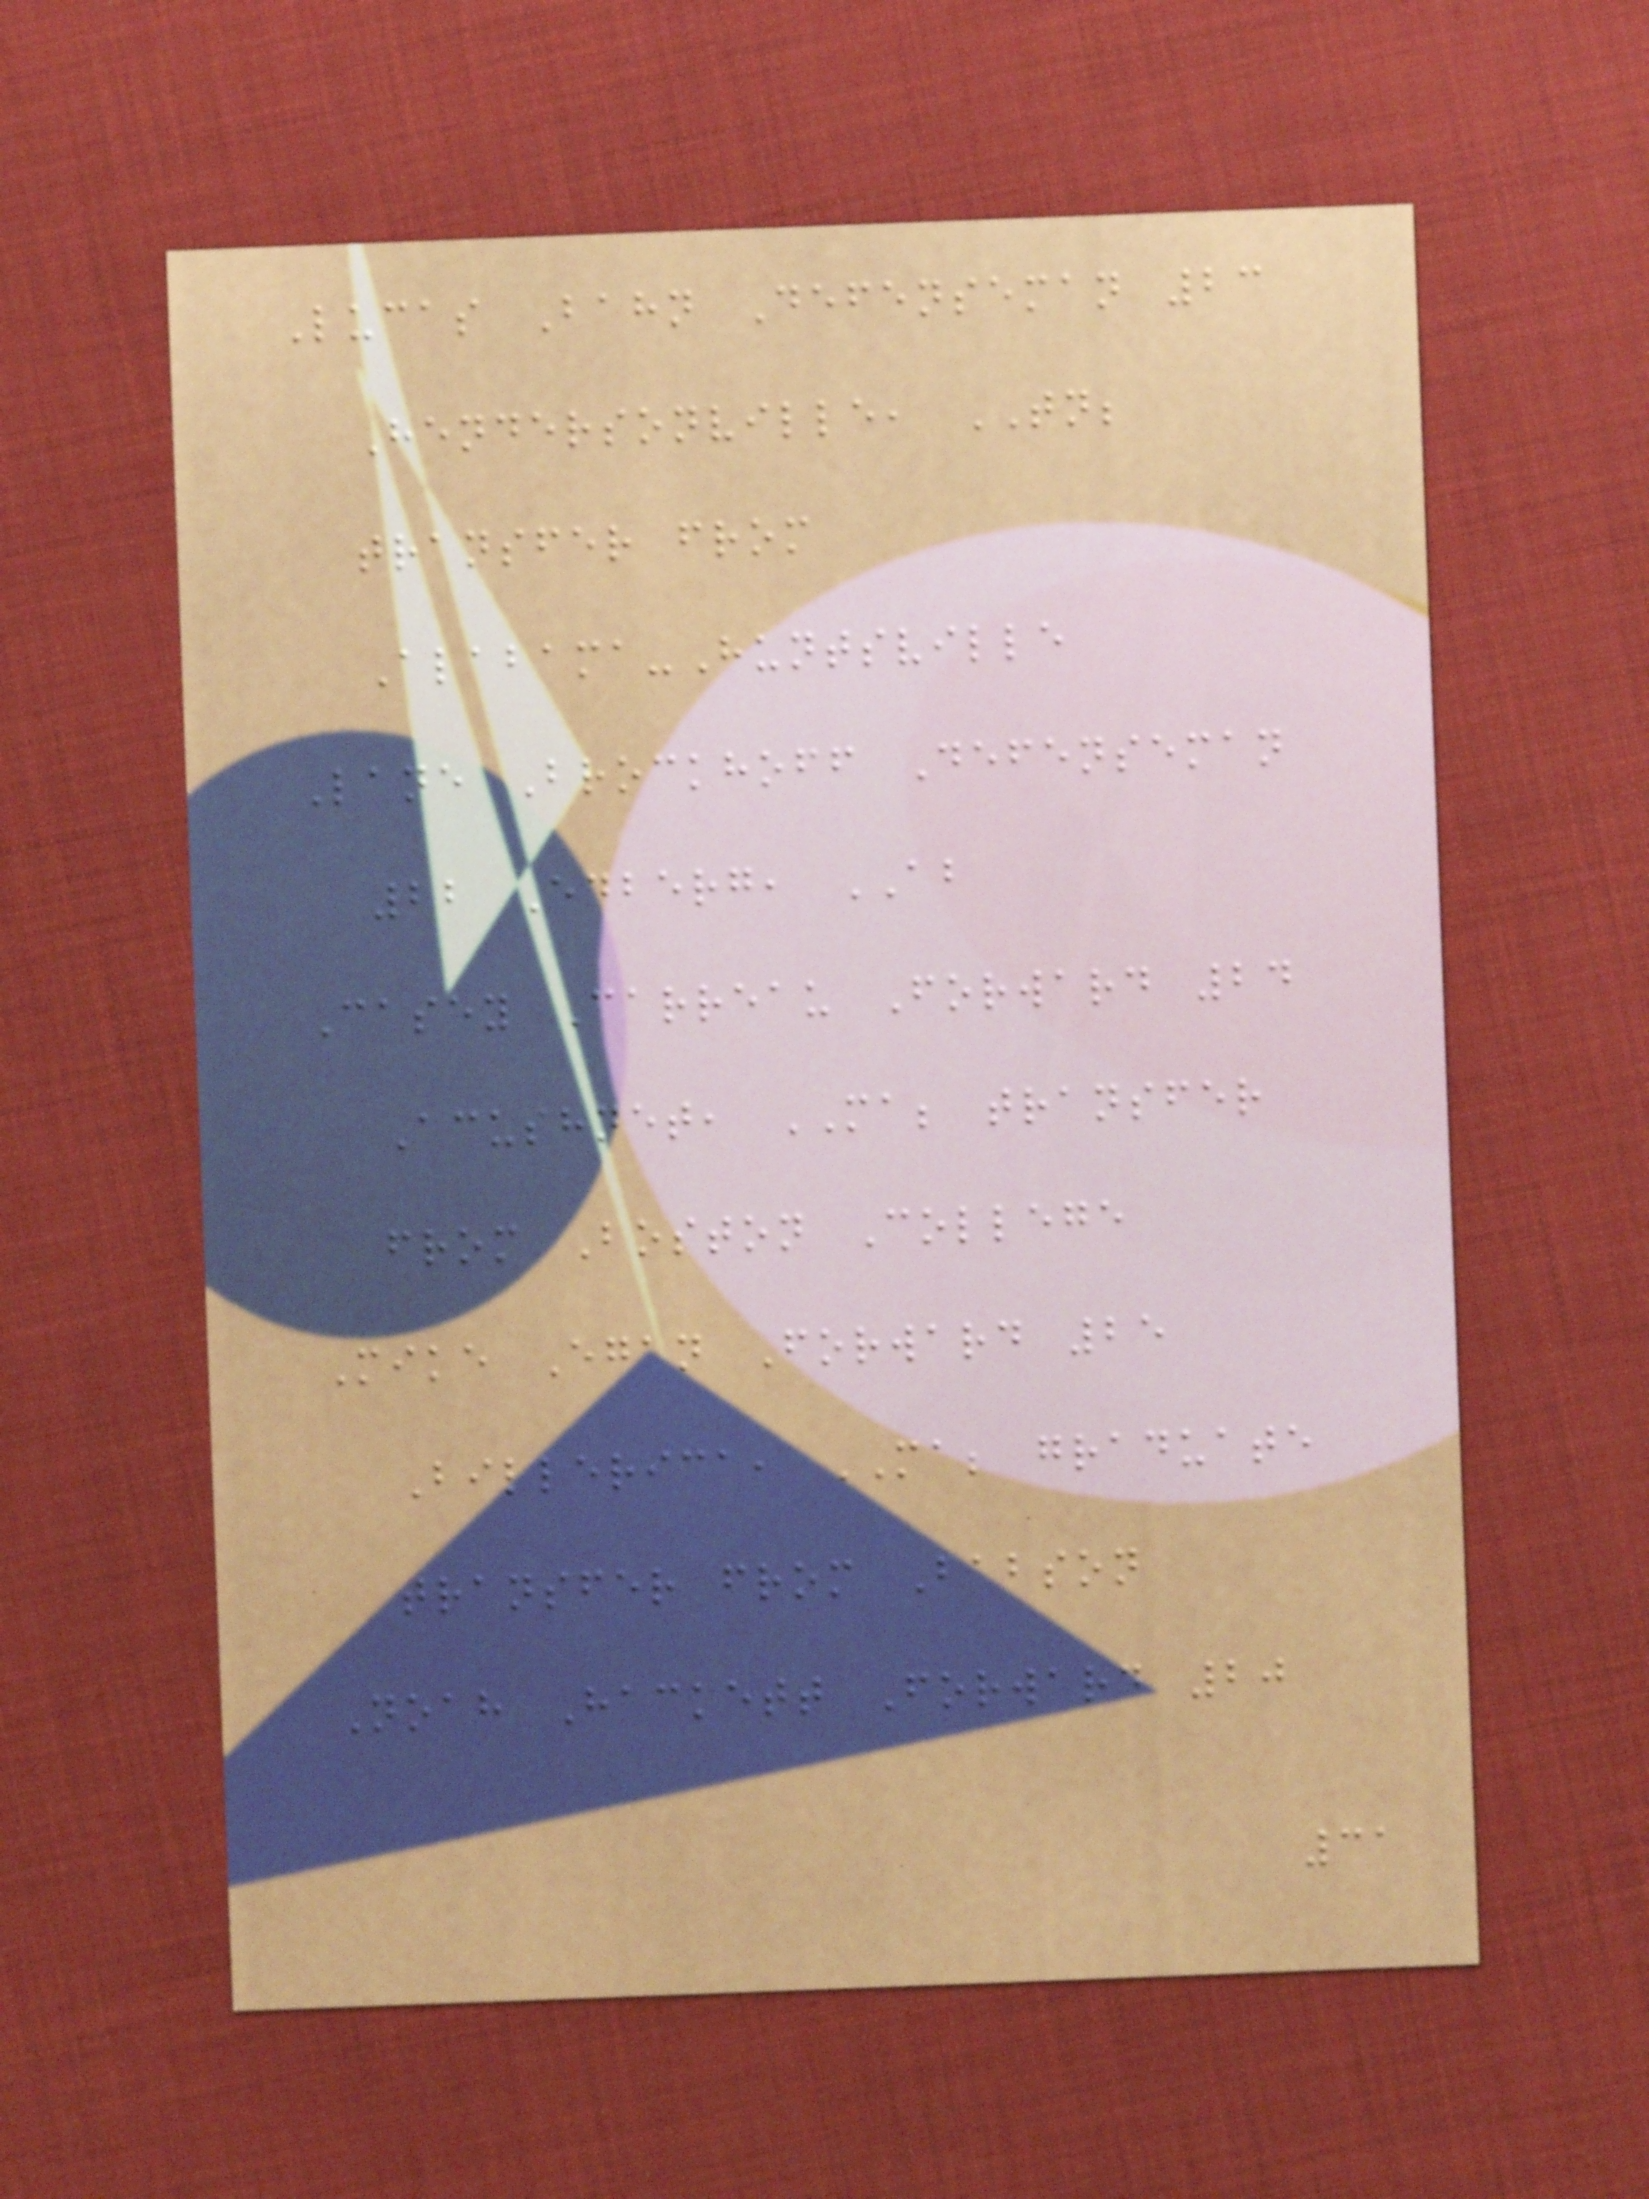Lucas Bahn Defenseman 23
Hendersonville, TN;
transfer from
Alabama-Huntsville
Lane Brockhoff Defenseman
22 Edberg, AB
Casey Carreau Forward 24
Acushnet, MA; transfer
from Boston College
Mike Egan Forward 25
Billerica, MA; graduate
transfer from Babson
Noah Hackett Forward 20
31
